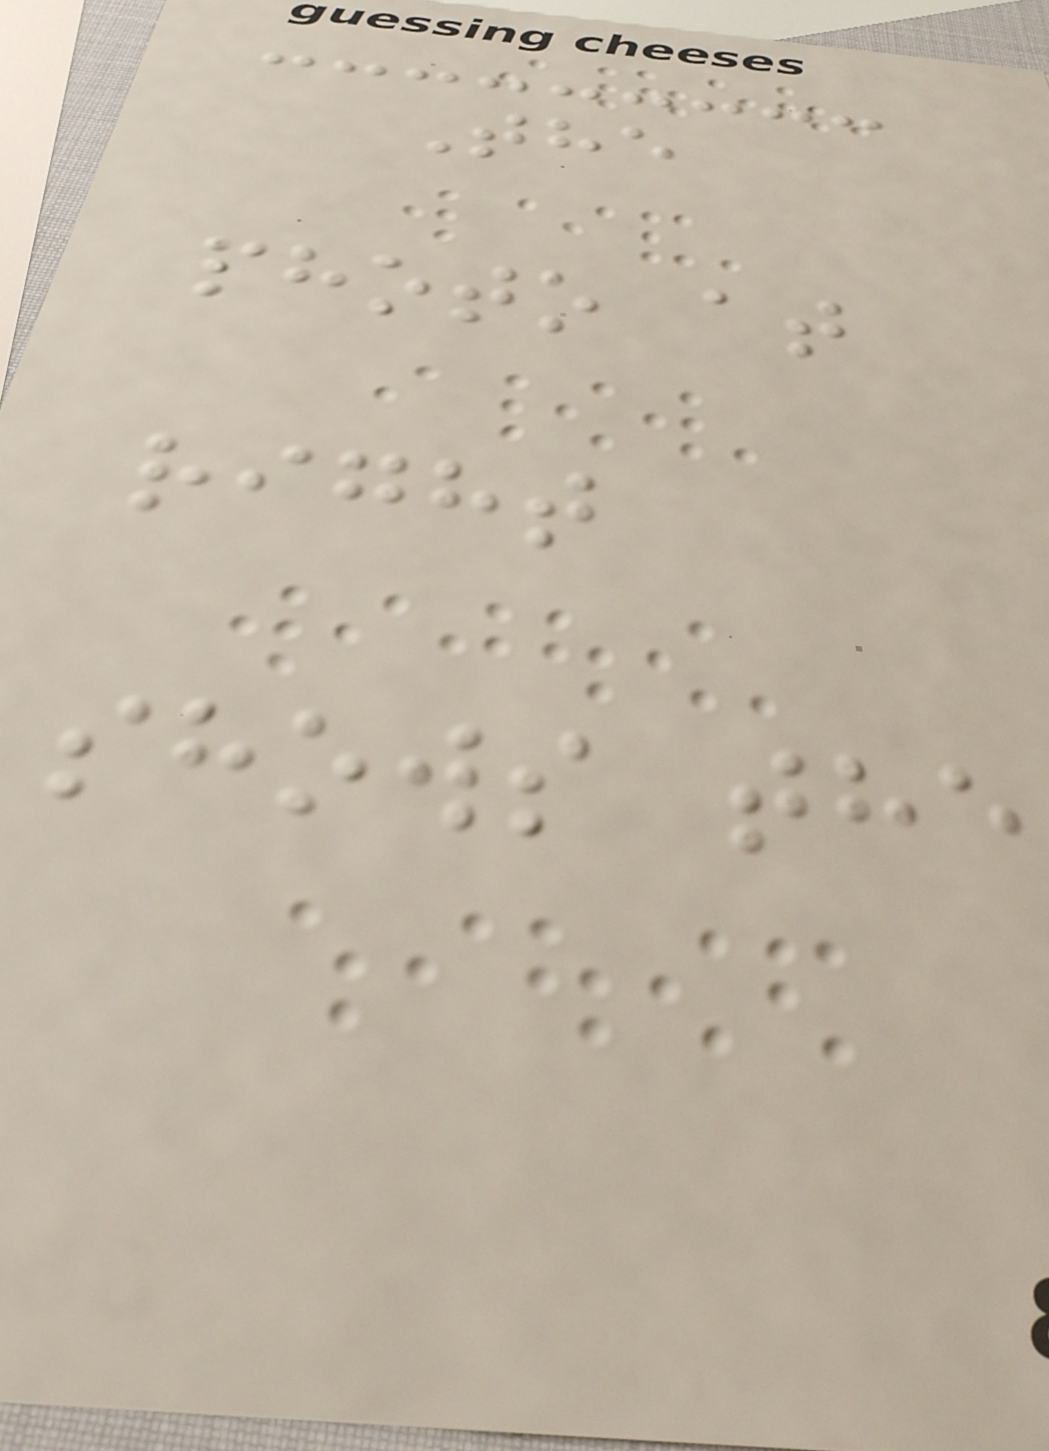The
photo at
right
shows the
